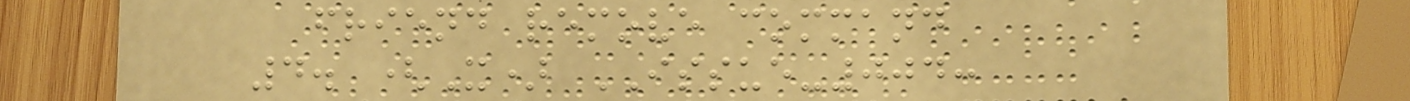friend remove command
4. (X) ISSUE-004:
